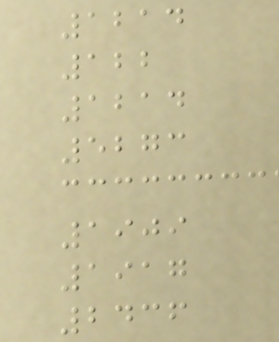1214
122
1214
5273
1909
1917
2436
